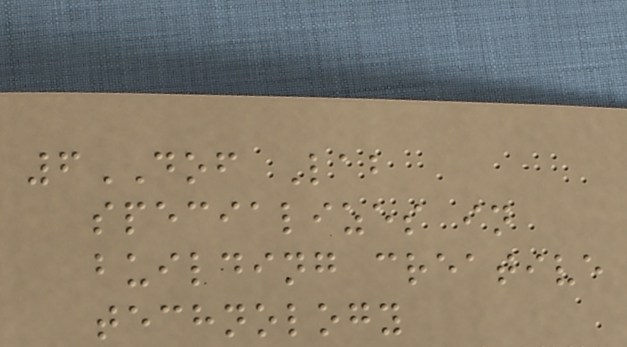6DOF Lab
specializes in
building creative
technology
